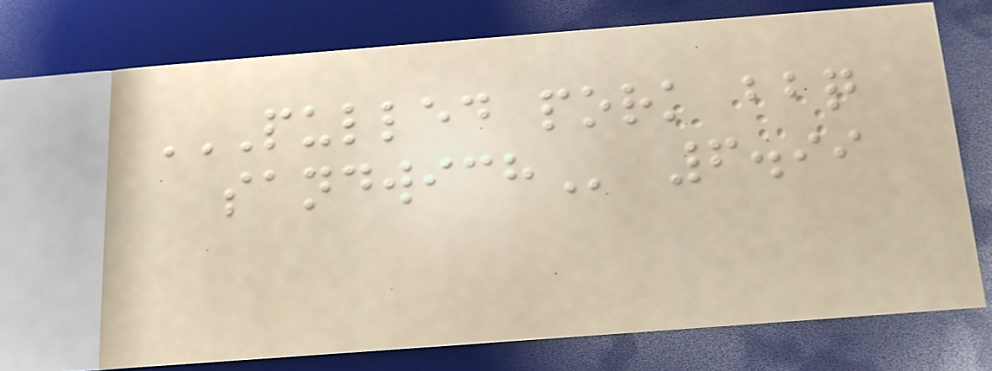PULLED PORK BBQ
SANDWICH 6.99
